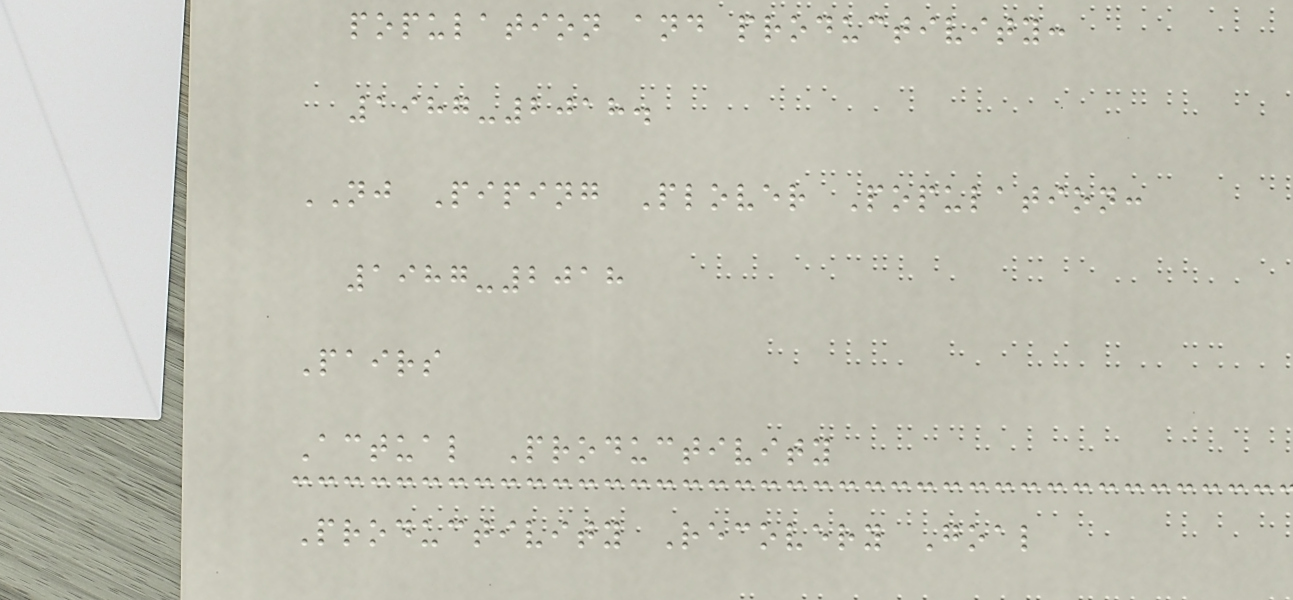population and productivity:
1987-2018.
NJ Piping Plover Population:
1987-2018
Pairs
Actual Productivity
Productivity Recovery Goal
